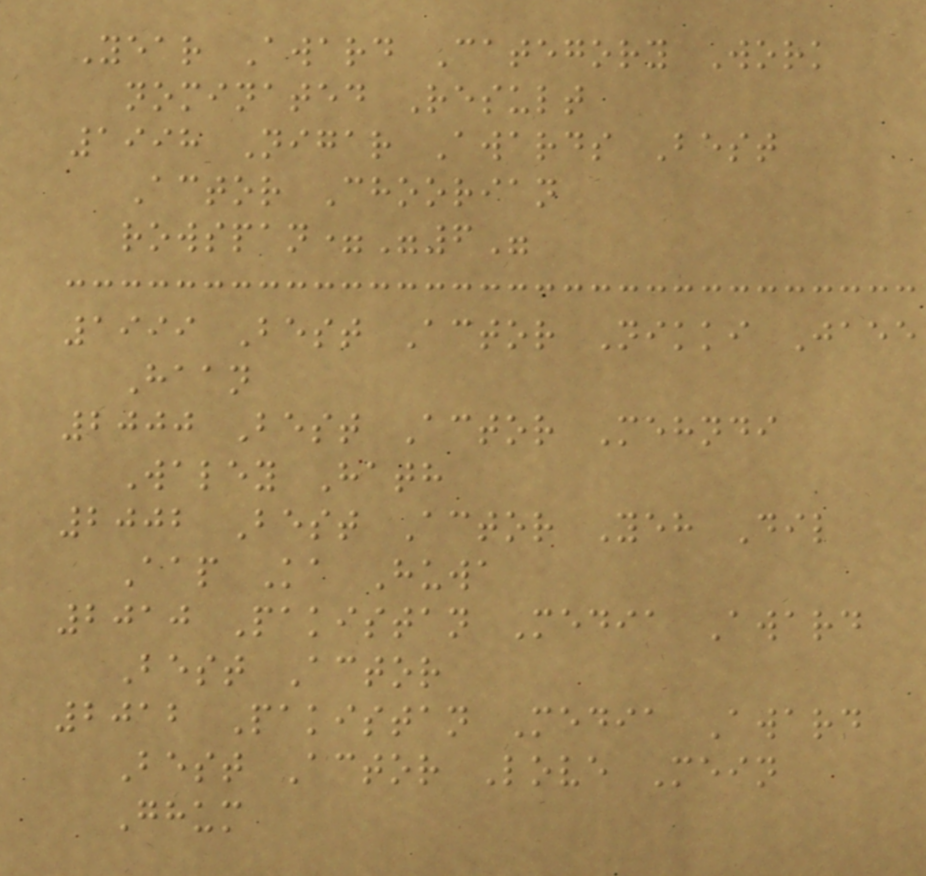Year Award Category Work
nominated Result
1998 Nigar Awards Best
Actor Choorian
rowspan="6"
1999 Best Actor Nikki Jaee
Haan
2000 Best Actor Mehndi
Waley Hath
2002 Best Actor Yeh Dil
Aap Ka Huwa
2010 Pakistan Media Award
Best Actor
2012 Pakistan Media Award
Best Actor Love Mein
Ghum
